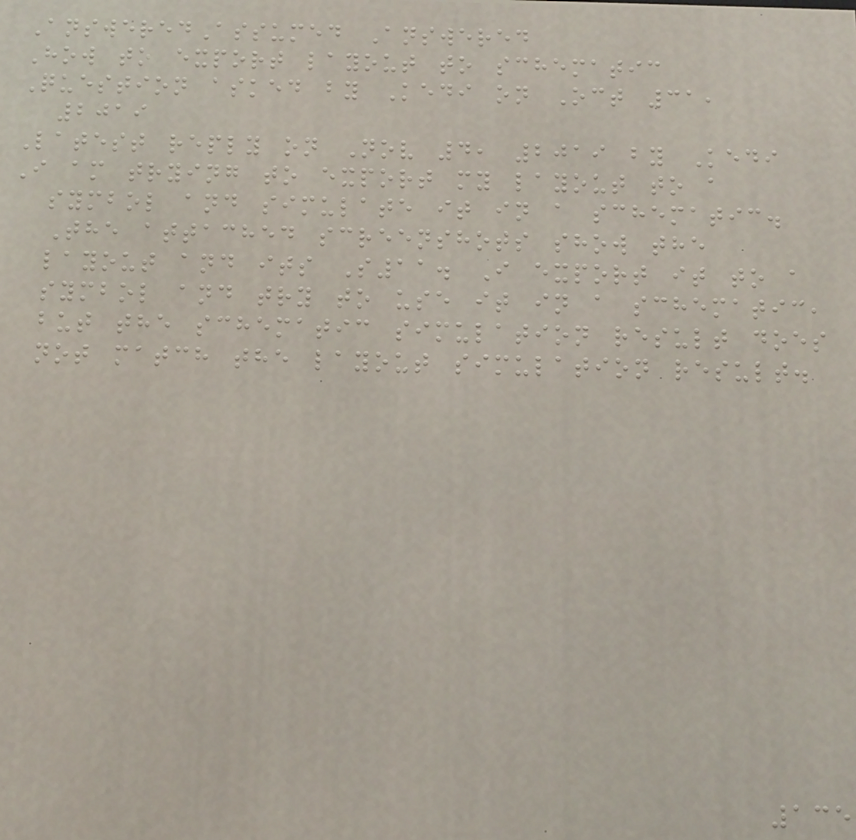AnsweredAssumed Answered
How to export layout to schematic
Question asked by Kedi on Oct 31,
2019
Latest reply on Nov 4, 2019 by Kedi
I am trying to export my layout to a
symbol and simulate it in a schematic.
The attached screenshots show the
layout and its S11. I export it to a
symbol and try to use it in a schematic,
but the schematic simulation result does
not match the layout simulation result.
135
